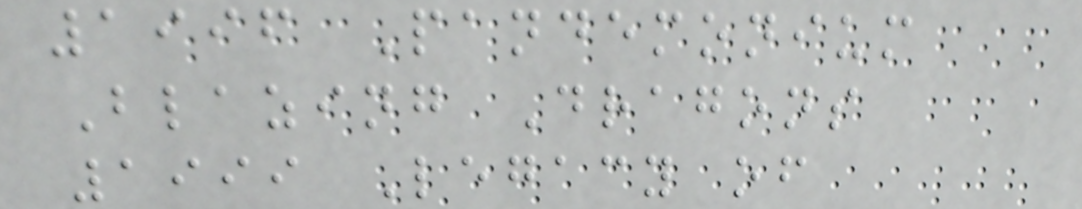1996 Pandemonium
Blazing Dragons
1999 Legacy of
